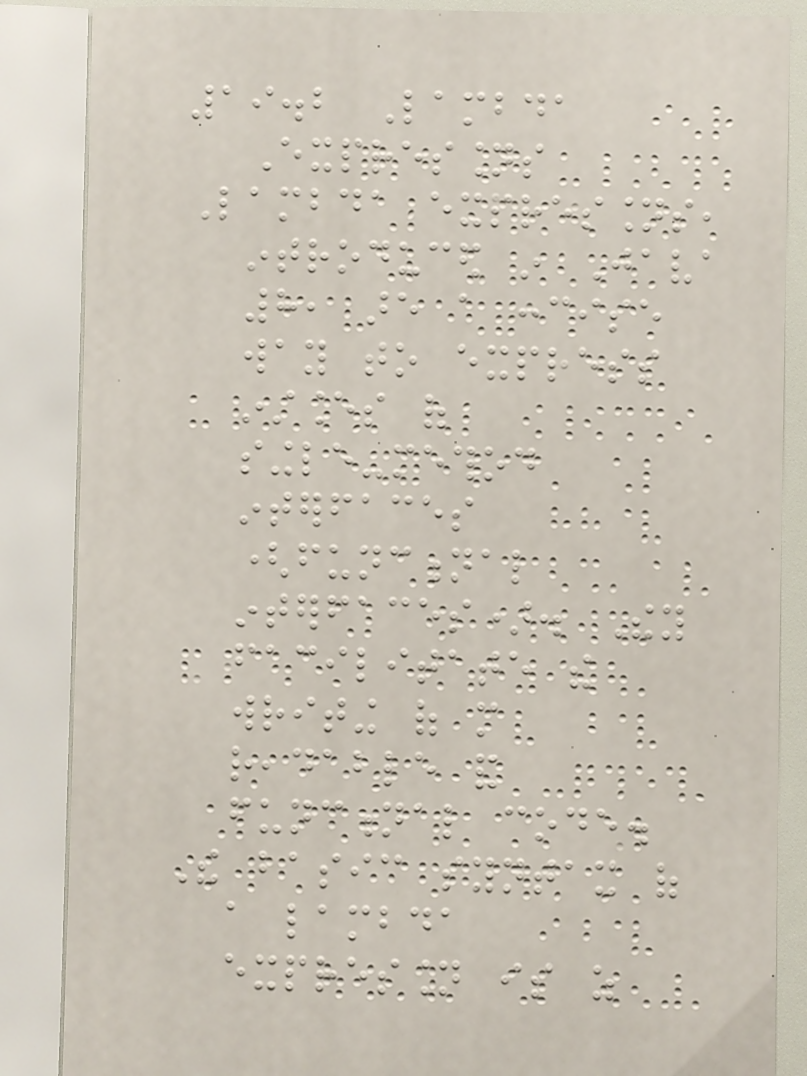19.2 Lambda
Expressions
Lambda expressions,
introduced in Java
8, are a concise
way to express
instances of
single-method
interfaces
(functional
interfaces). They
facilitate the
writing of more
readable and
functional code.
The basic syntax of
a lambda
expression is as
